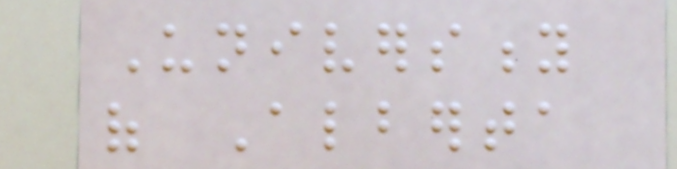University
of Alberta
